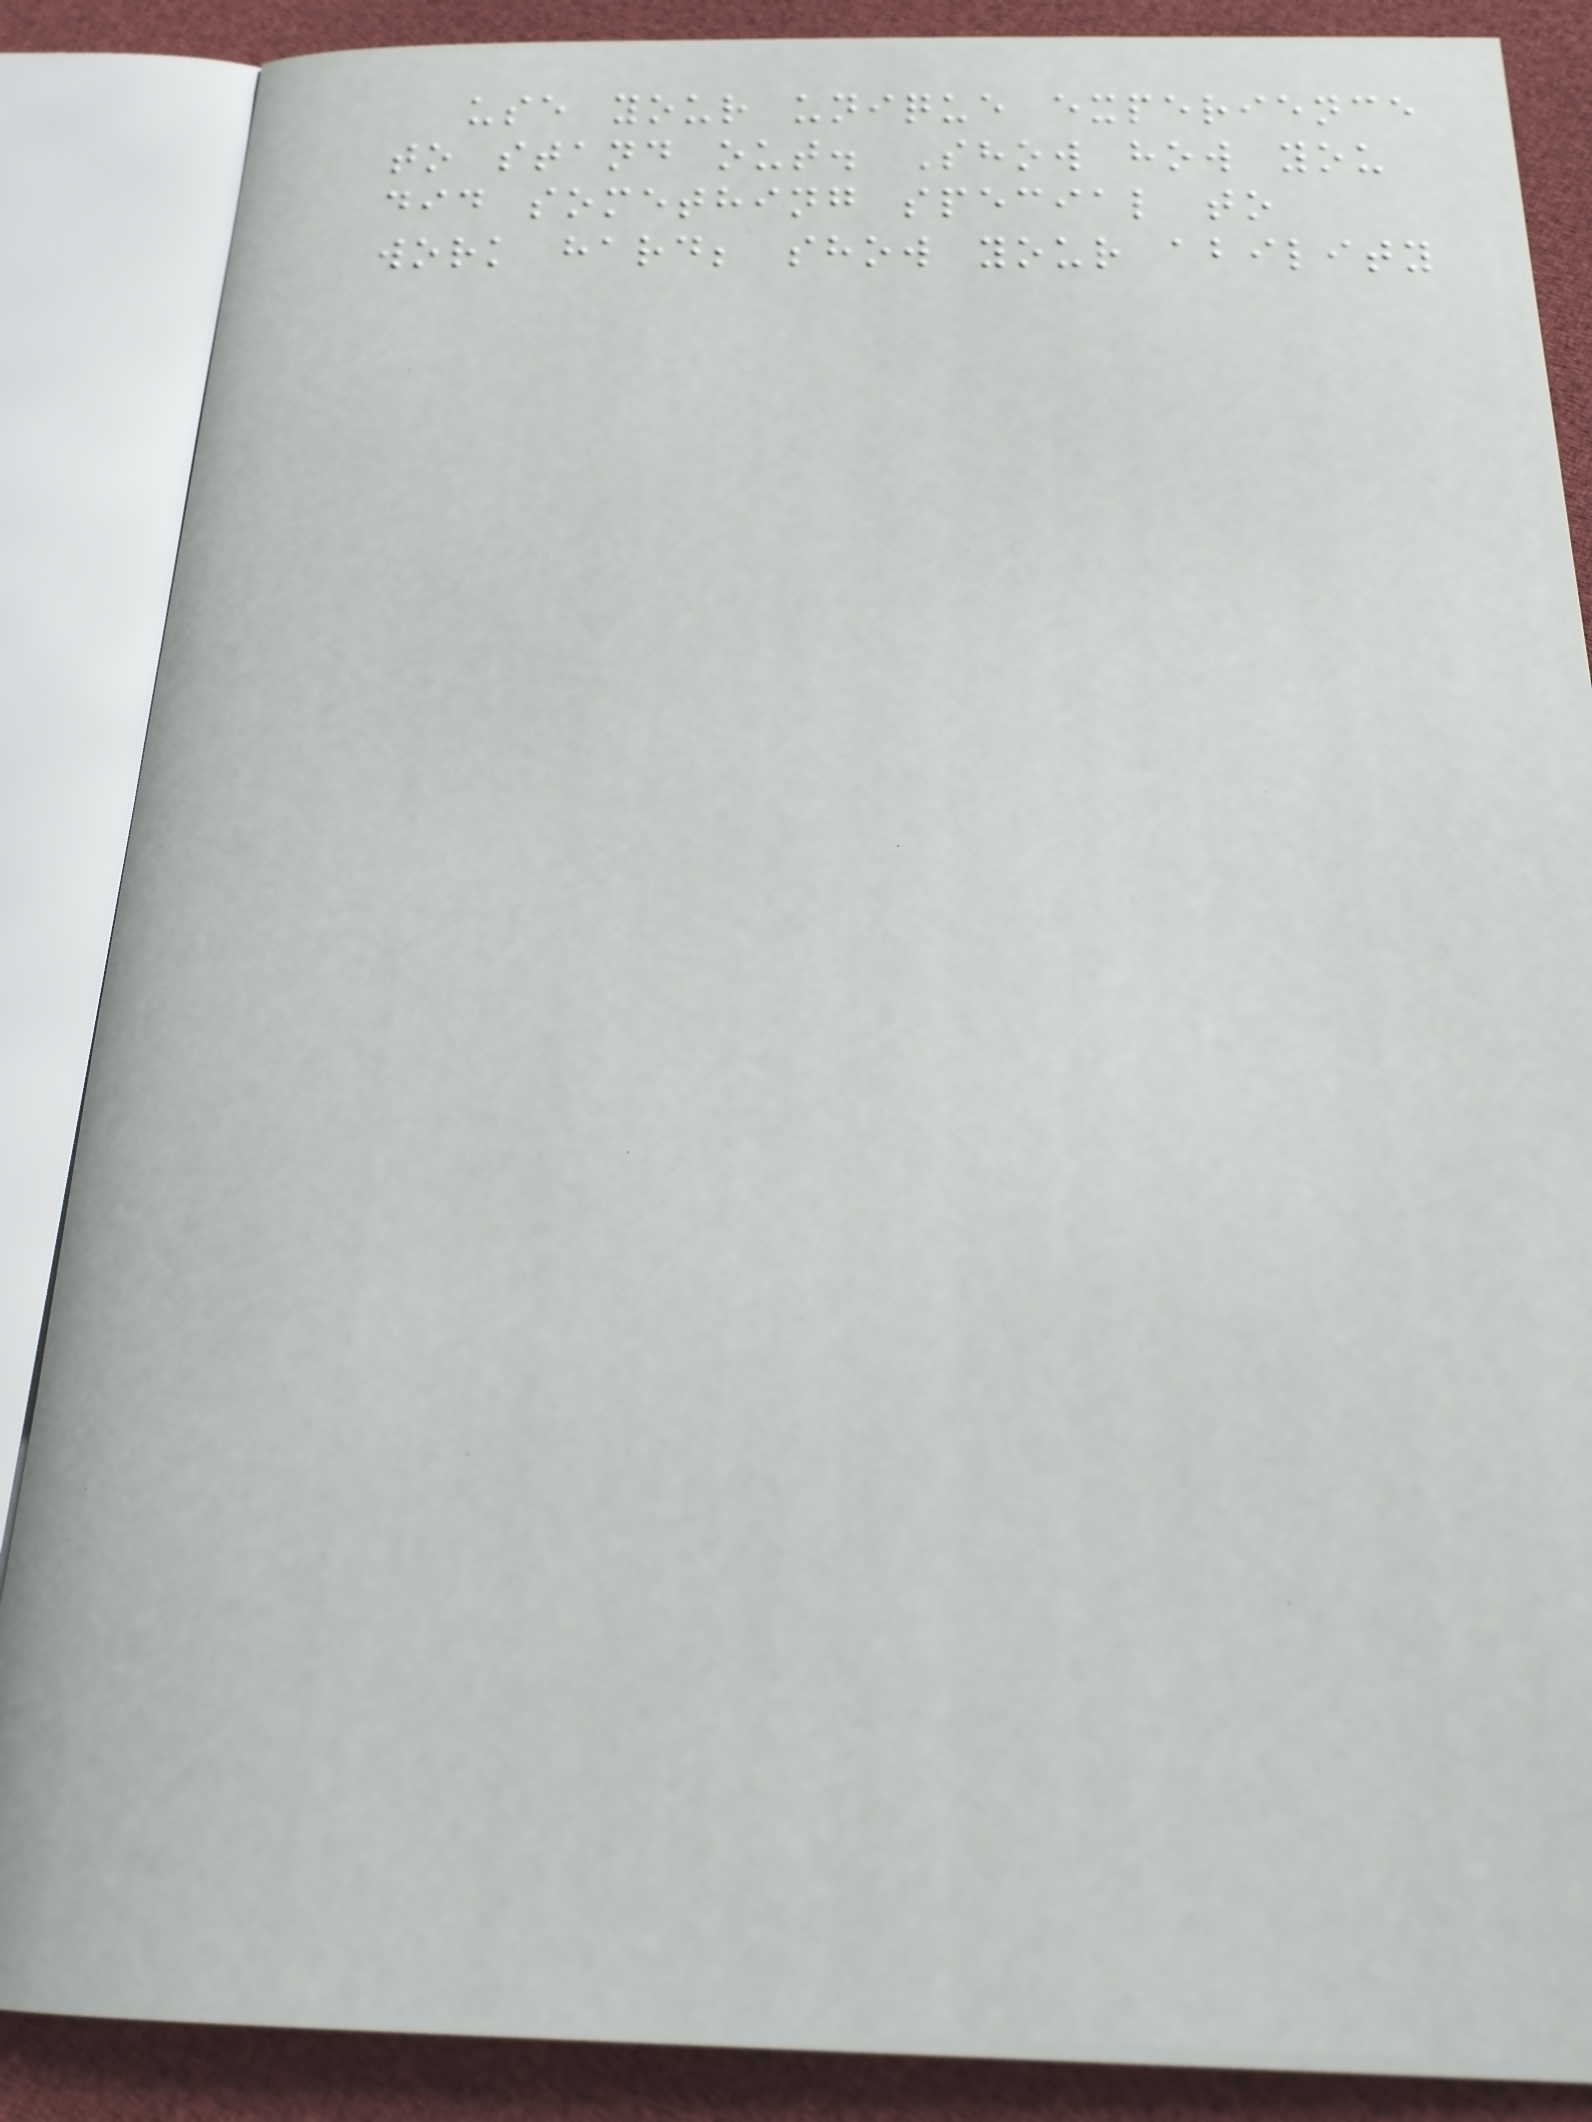use your unique experience
to stand out. Show how you
did something special to
work hard; show your ability
